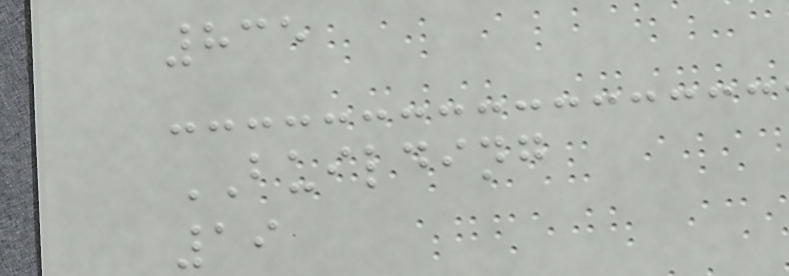835
BUILDING
19
